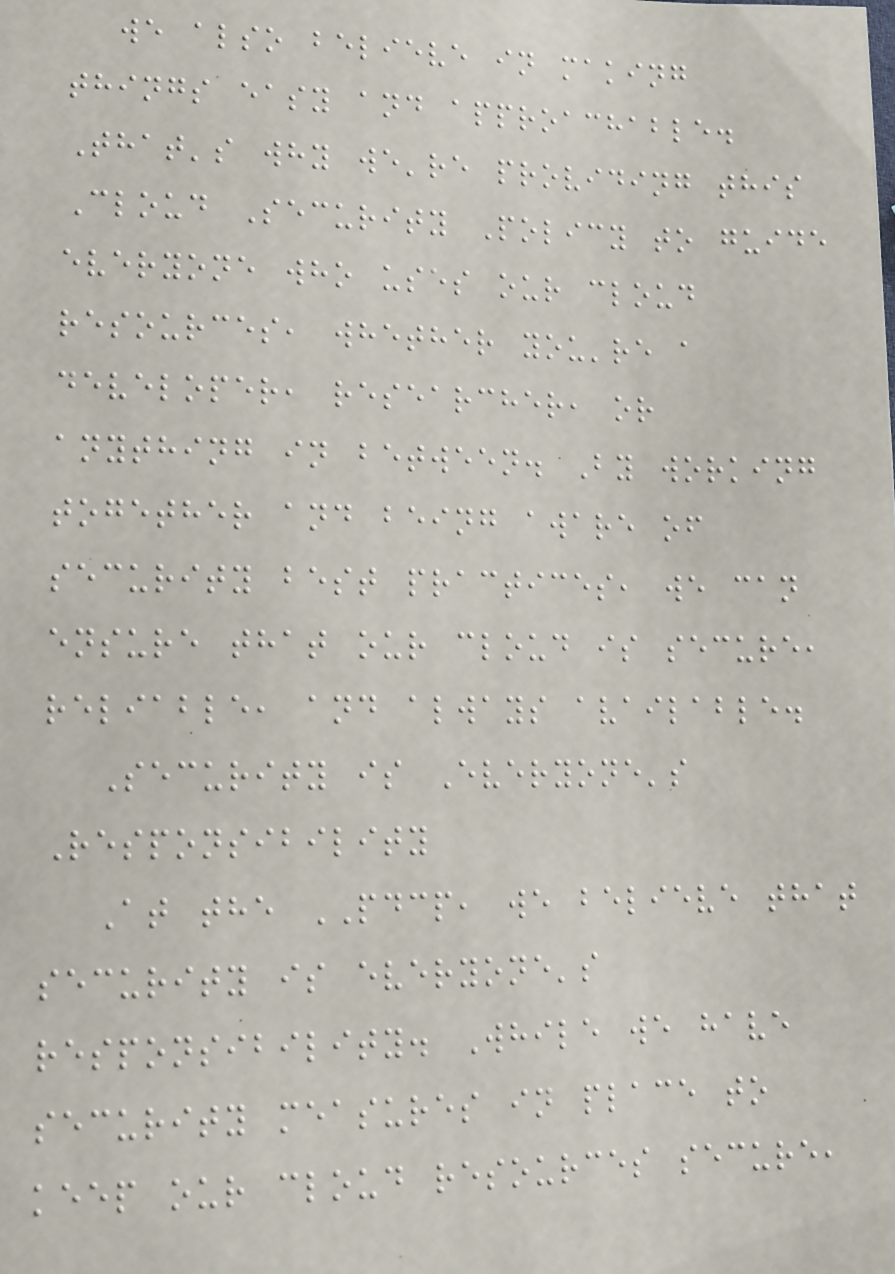we also believe in making
things easy and approachable.
That's why we're providing this
Cloud Security Policy to guide
everyone who uses our cloud
resources, whether you're a
developer, researcher, or
anything in between. By working
together and being aware of
security best practices, we can
ensure that our cloud is secure,
reliable, and always available.
Security is Everyone's
Responsibility
At the PDCP, we believe that
security is everyone's
responsibility. While we have
security measures in place to
keep our cloud resources secure,
